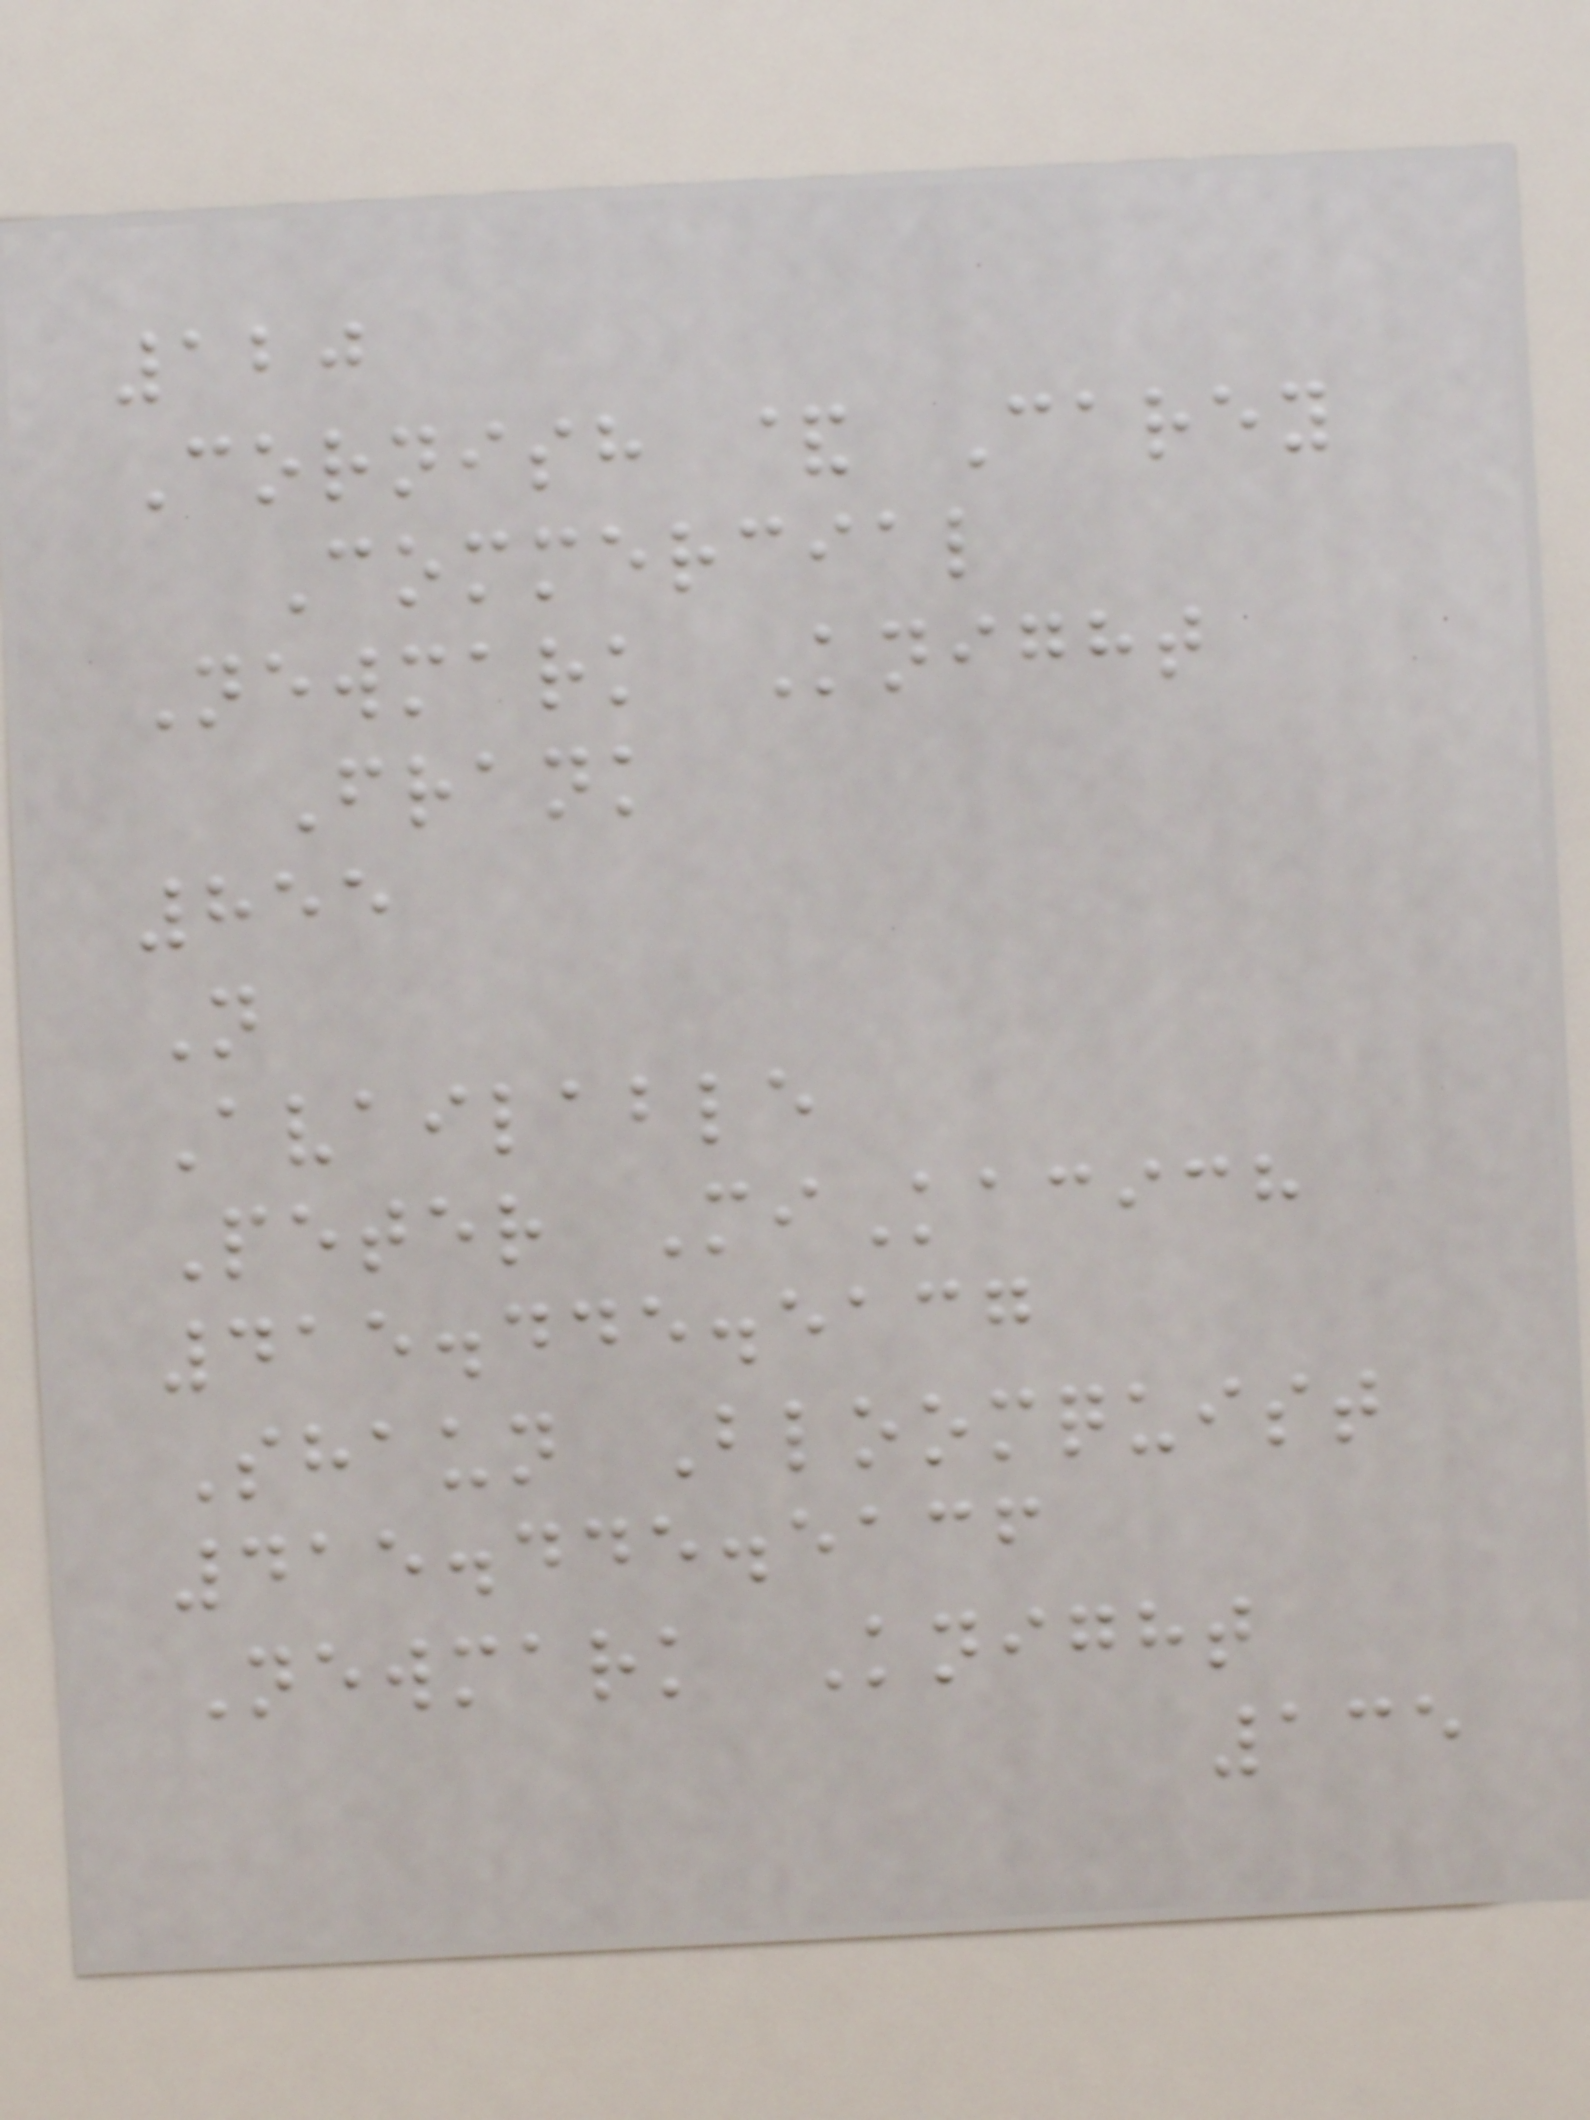120
Cornish & Carey
Commercial
Newmark Knight
Frank
855
N
Available
Peter MiKacich
415.445.5137
Shaun Bloomquist
415.445.5136
Newmark Knight
135
